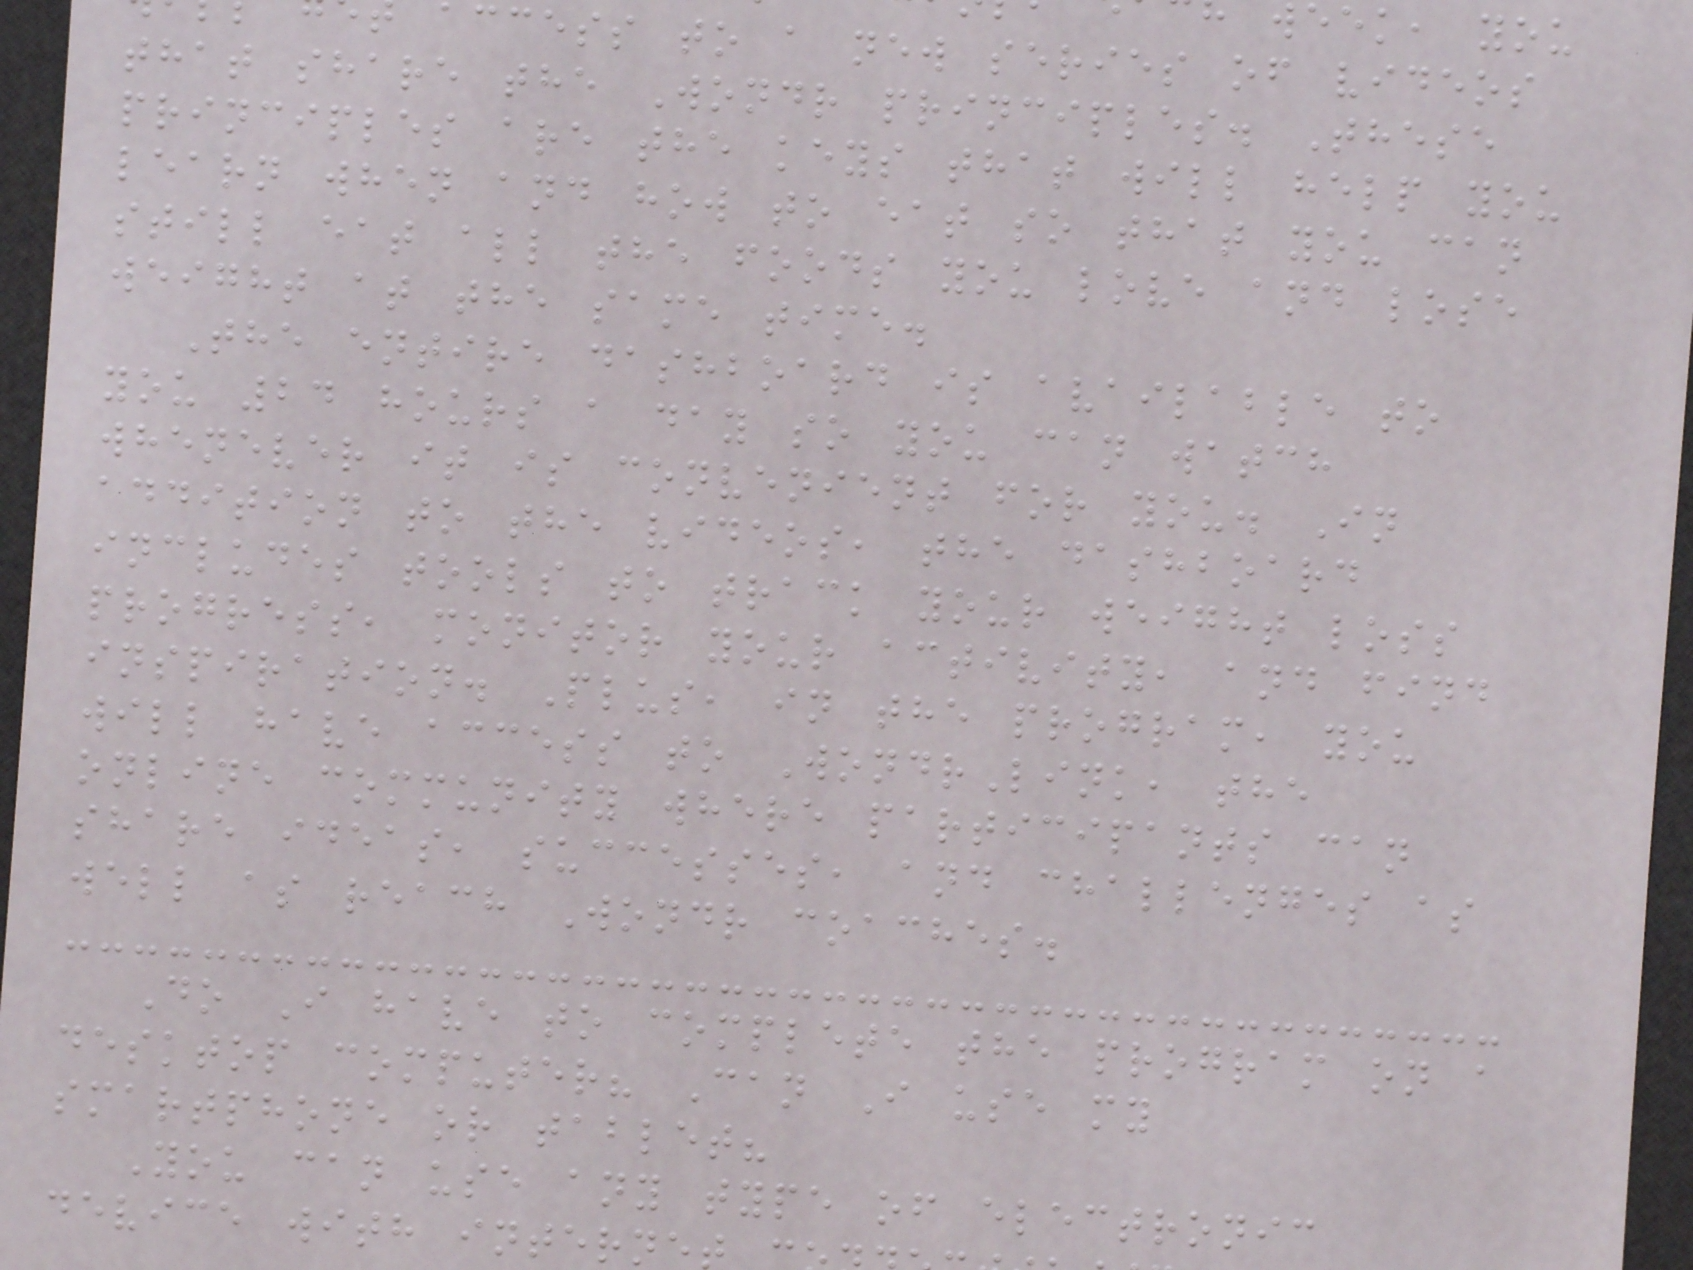access to a new series of videos
that share the Wondr principles. These
principles are the keys that will help you
learn when and how to eat so that you can
still eat all the foods you love and lose
weight at the same time.
The entire dashboard is available to
you 24 hours a day so you can watch
whenever it is convenient for you. In
addition to the videos, the dashboard
includes tools to track your weight loss
progress, monitor your activity, and find
inspiration. Plus, in the program, you
will have access to WondrLink, the
online community where participants can
share ideas, successes, and challenges as
well as reach Wondr coaches.
Do I have to complete the program on a
desktop computer? Can I use my
smartphone or tablet?
You can use any type of electronic
device with interne
